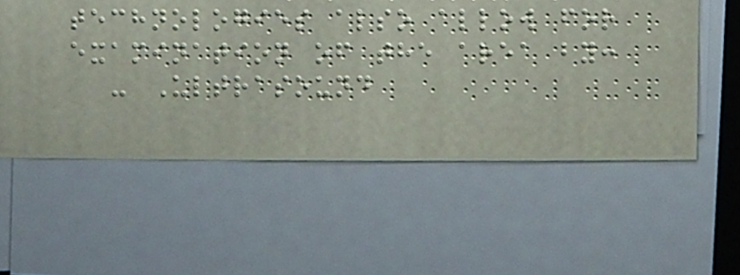technologies also allow for
examination of the area by:
- Ultrasound
